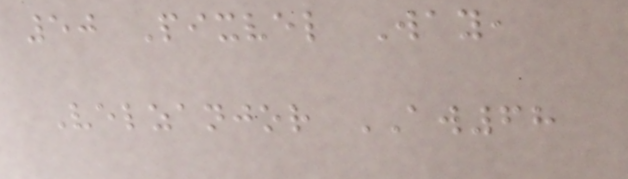50 Pixvel Way,
Velzanjor AW68
